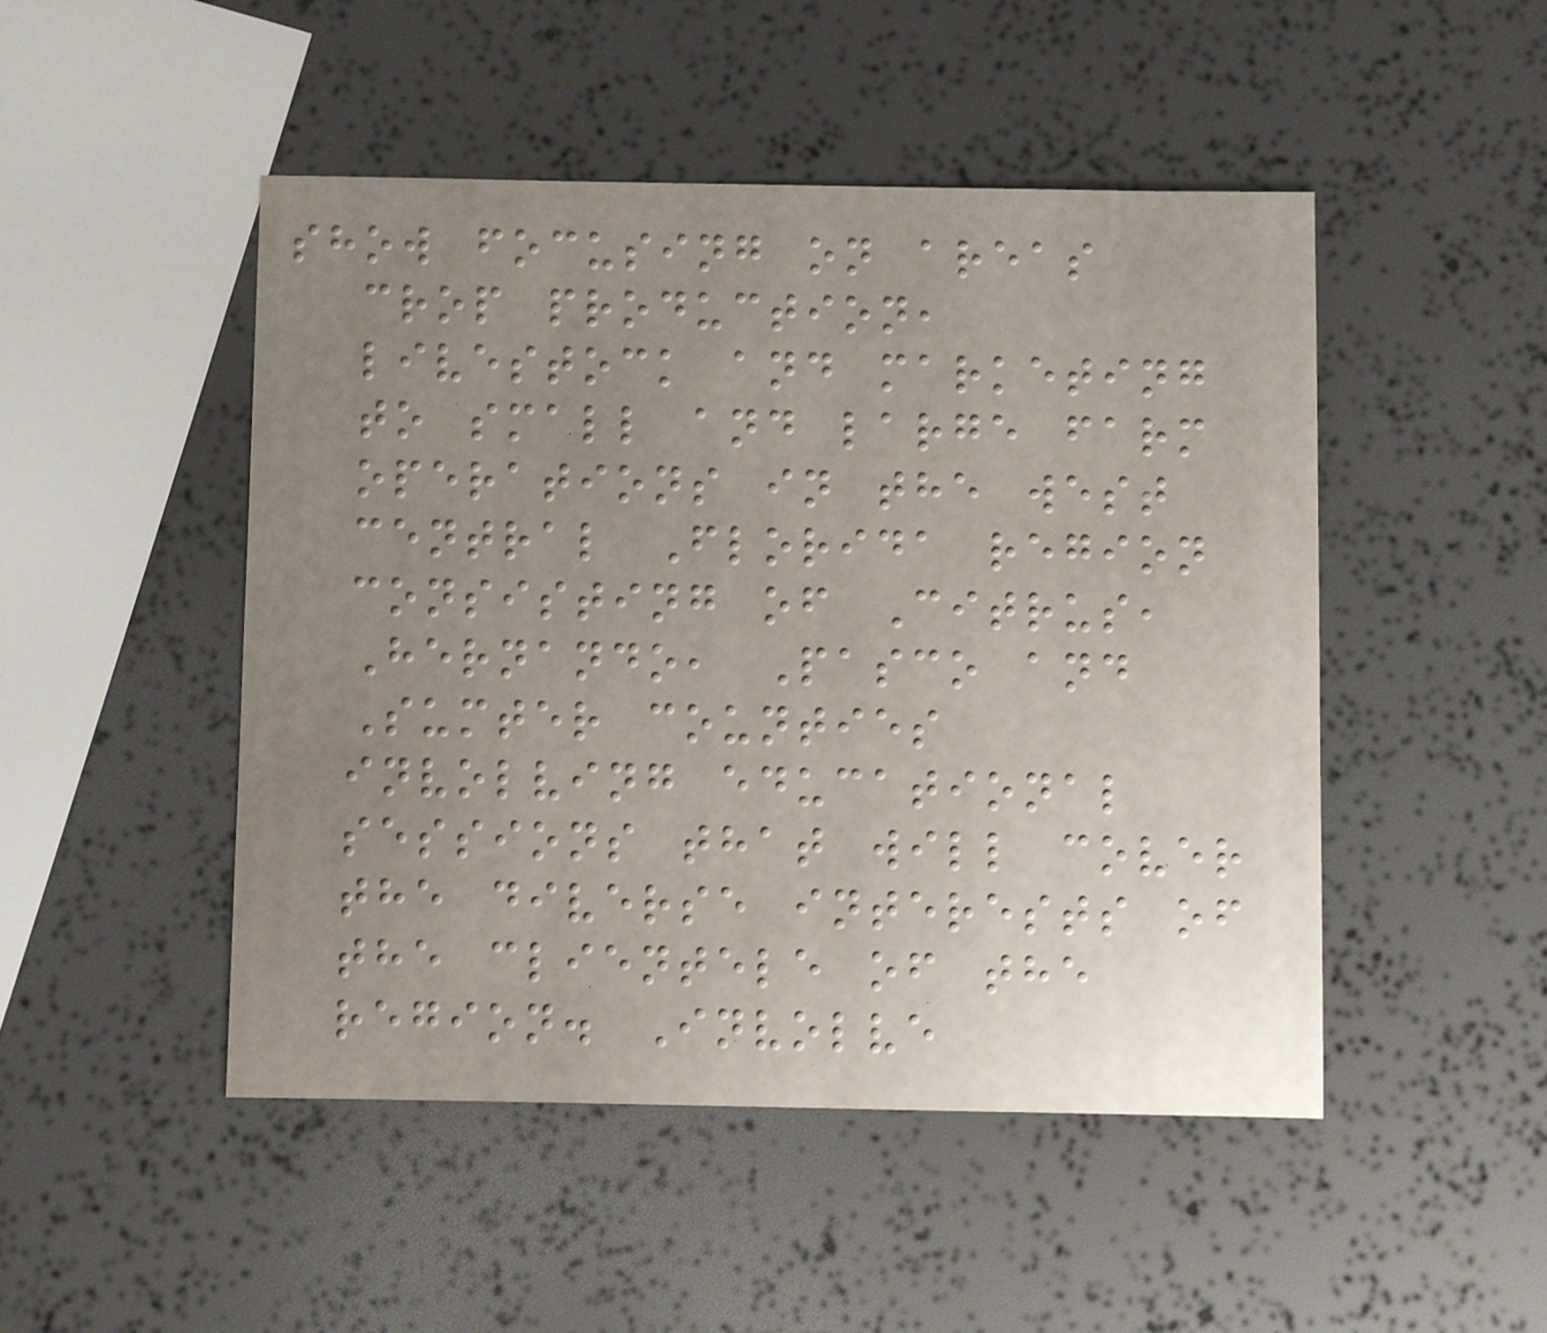show focusing on areas
crop production,
livestock and marketing
to small and large farm
operations in the west
central Florida region
consisting of Citrus,
Hernando, Pasco and
Sumter counties
involving educational
sessions that will cover
the diverse interests of
the clientele of the
region. Involve
